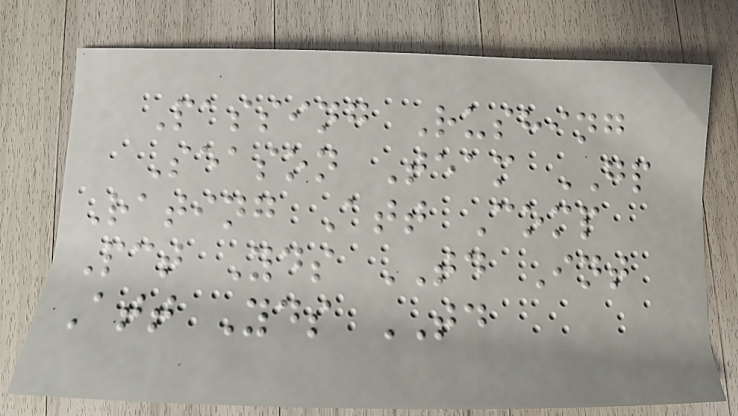Passing Rushing
Season Team GP
Rating Att Comp
Pct Yds TD Int
Att Yds TD
